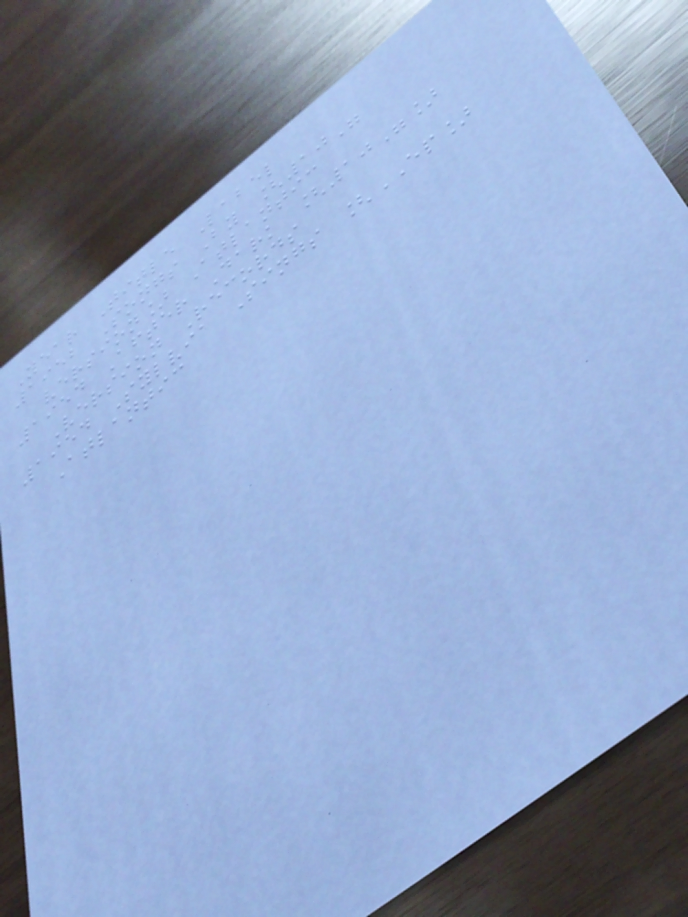Year Title Label
1952 Songs By [10"
version] Atlantic
1954 After Dark [10"]
Version Records
1954 Sylvia Sings [EP]
Atlantic
